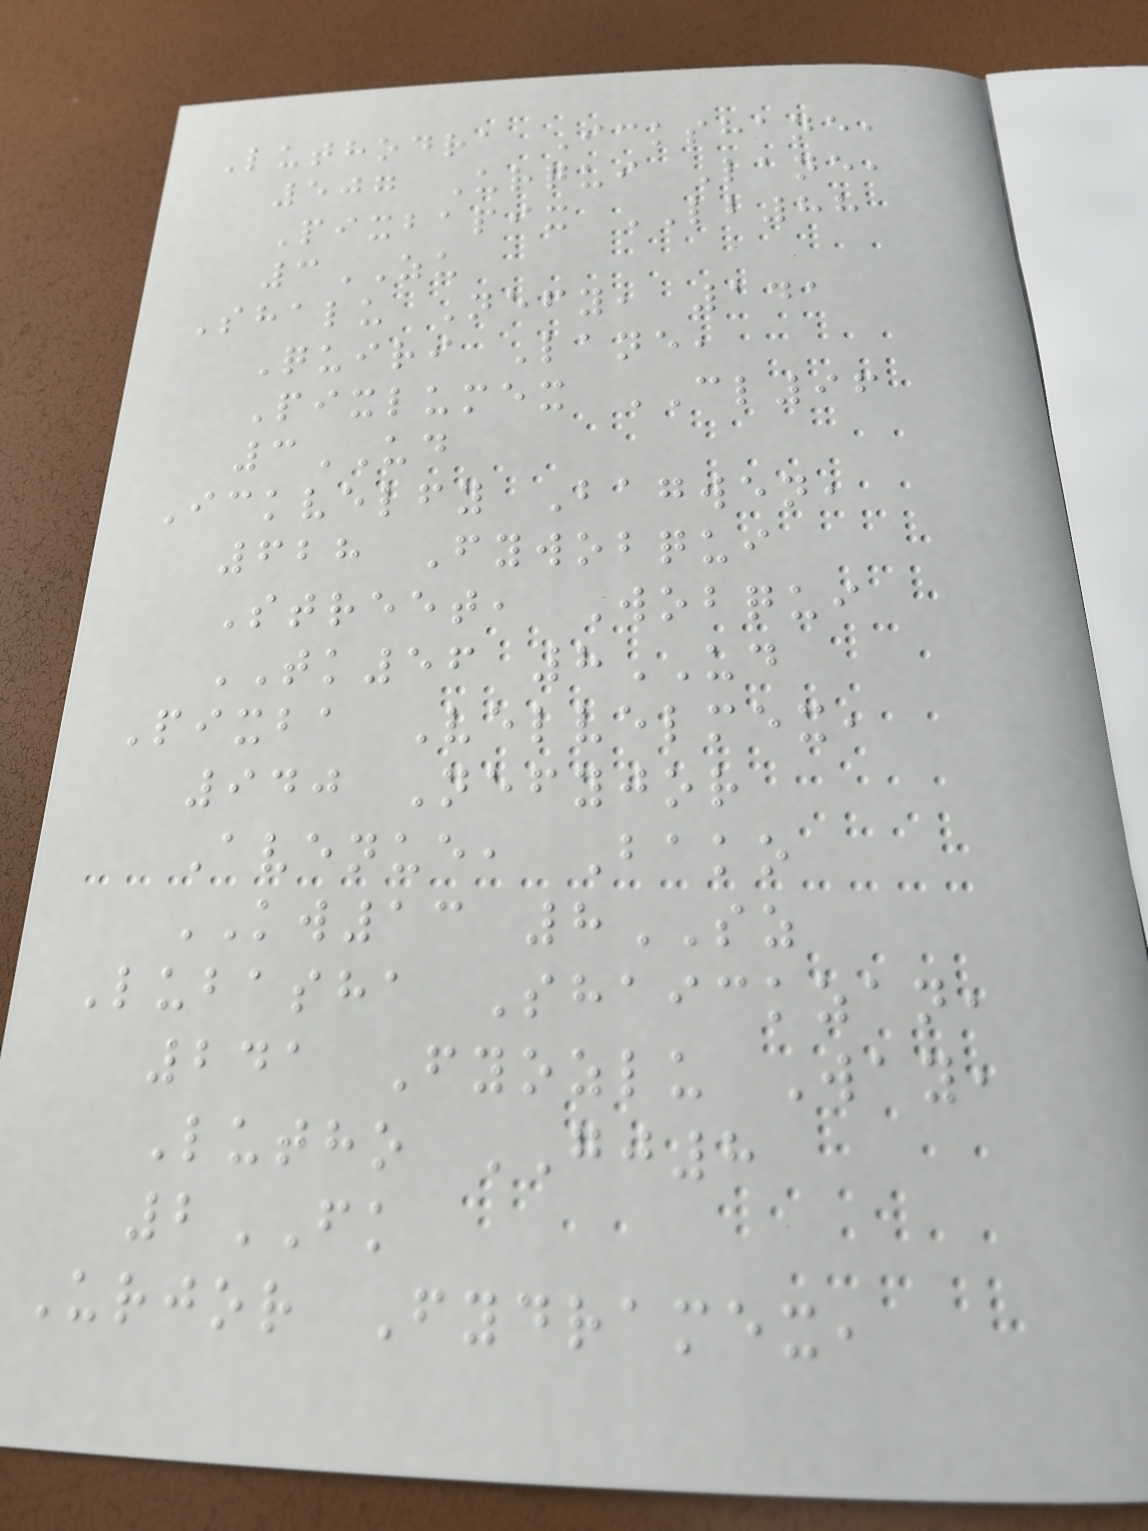Luthodra Ickshane,
507 Urqui Lane,
Pixbapix LB88
3ZU
Shalu Nefy, 141
Quiri Lane,
Pixlumex CL96
3UD
Ickvelfy Bagwen,
628 Fywobqui
Street, Wobqui
TK56 8UD
Pixba Velvelmex,
940 Nefyjor
Avenue, Bako
KW13 8SZ
Lubasha Shaickzan,
241 Fyozlu Way,
Lutho GJ8
2FK
Urjor Fydramex,
